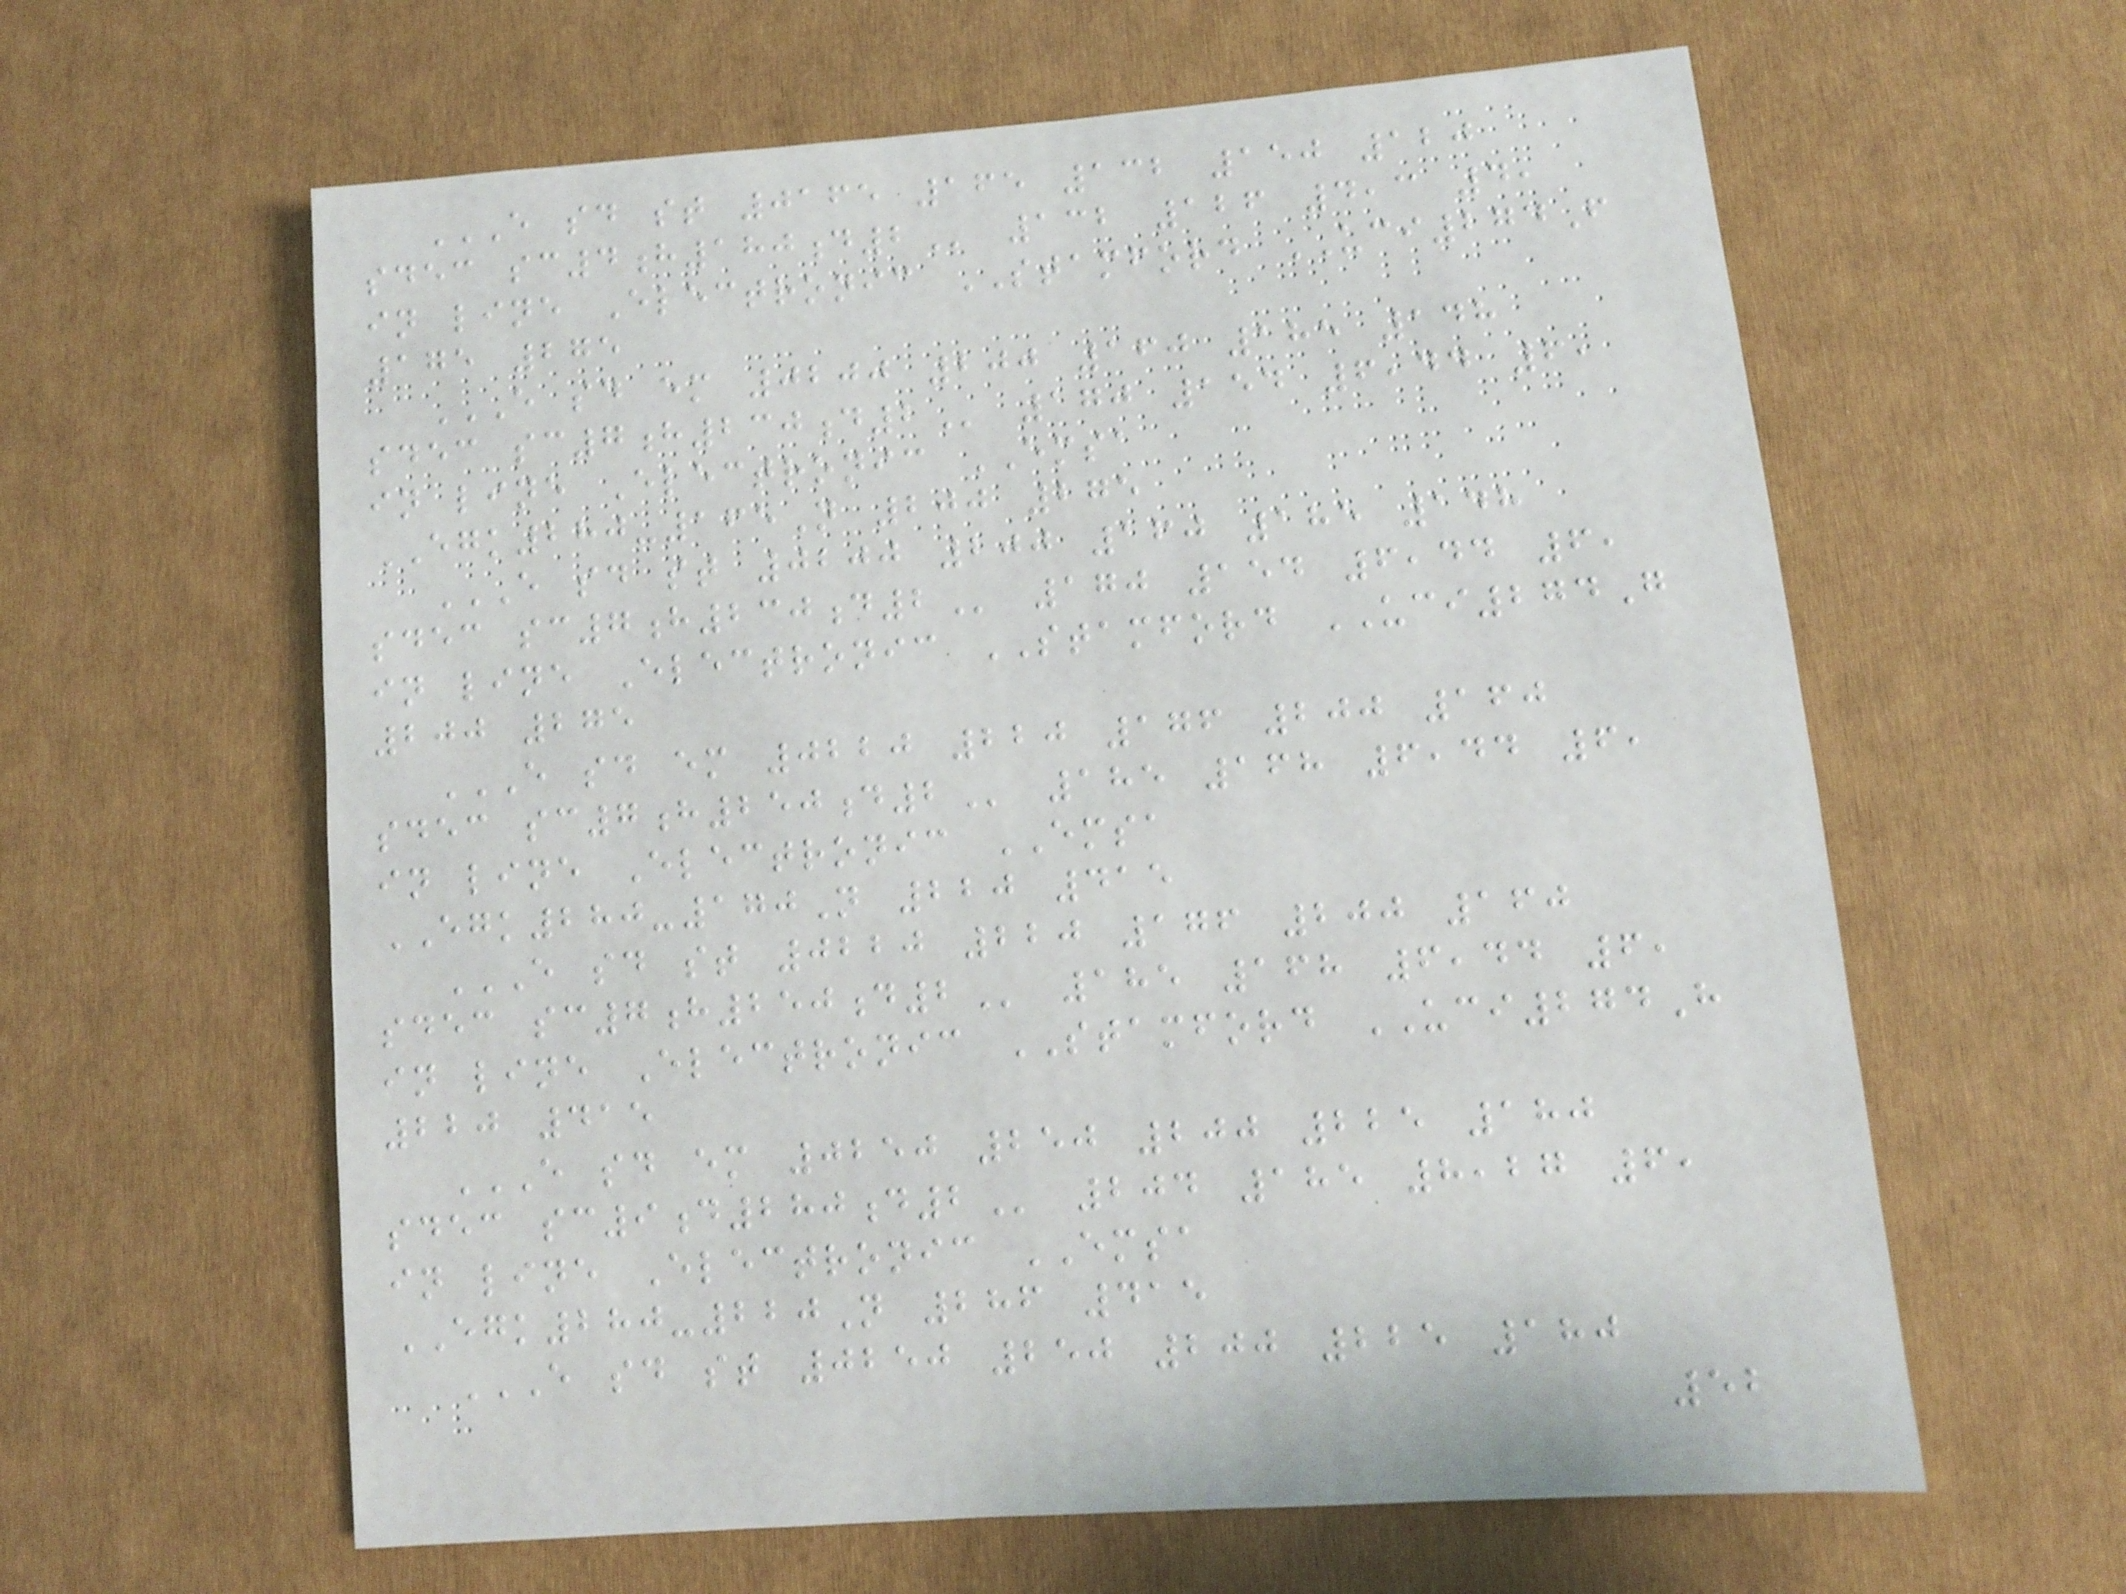E SD ST 0165 165 132 150 120
SDEC SC4H180D2 132 126 4,3 4,
in line Electronic STAMFORD UCI274F
175 275
E SD EM 0200 200 160 185 148
SDEC SC7H230D2 170 154 6,44 6,
in line Electronic EMSA
EGK280-165N 200 275
E SD ST 0200 200 160 185 148
SDEC SC7H230D2 170 154 6,44 6,
in line Electronic STAMFORD UCI274G
200 275
E SD EM 0220 220 176 200 160
SDEC SC7H250D2 185 168 6,44 6,
in line Electronic EMSA
EGK280-170N 220 415
E SD ST 0220 220 176 200 160
SDEC SC7H250D2 185 168 6,44 6,
in line Electronic STAMFORD UCI274H
220 415
E SD EM 0250 250 200 225 180
SDEC SC9D280D2 204 185 8,27 6,
in line Electronic EMSA
EGK280-220N 286 415
E SD ST 0250 250 200 225 180
52
